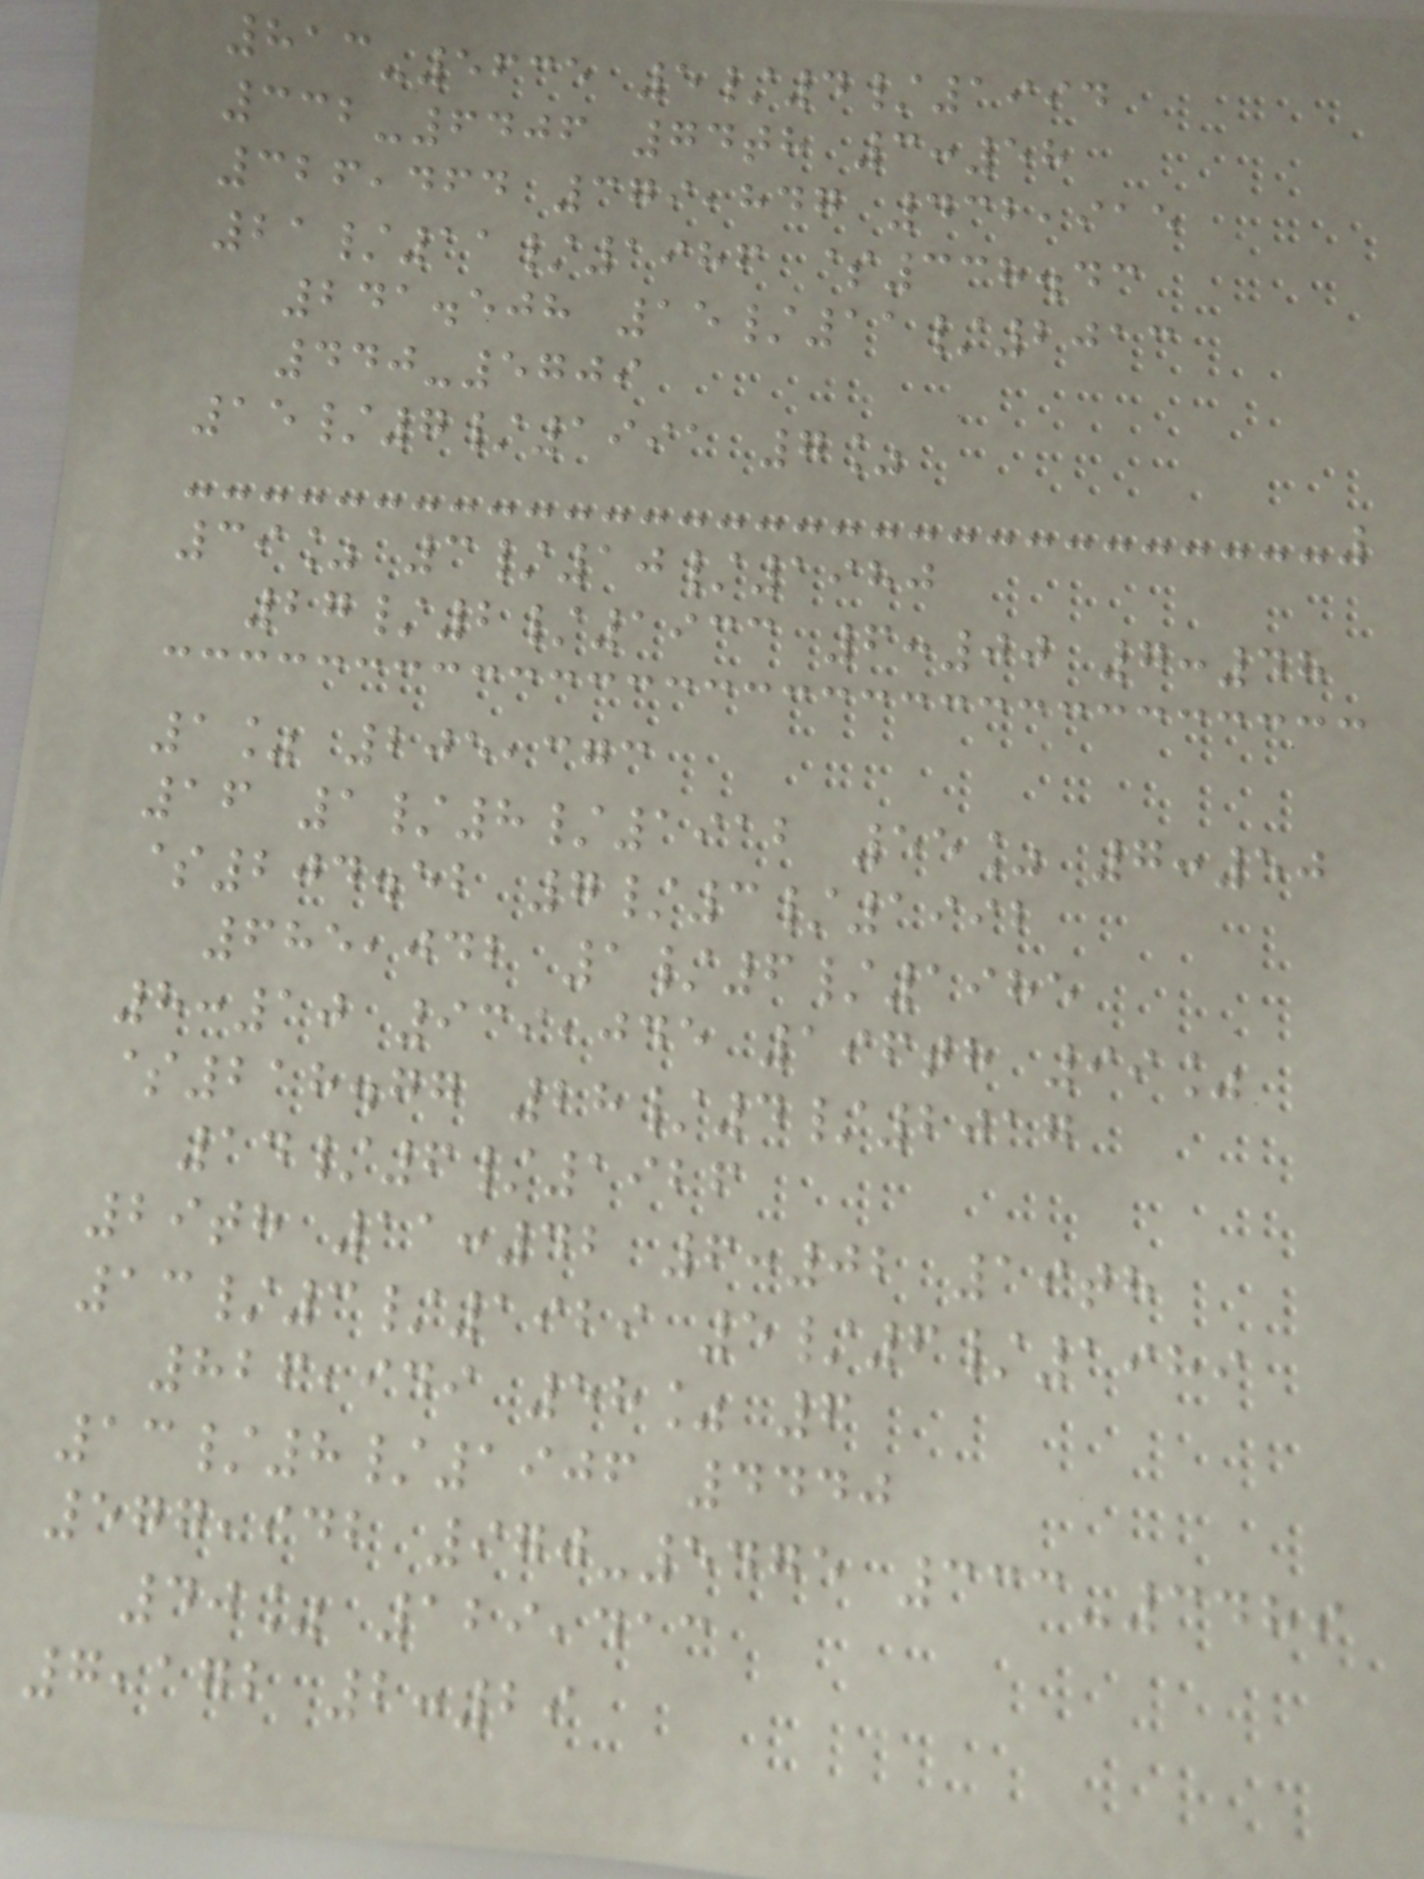813-5635 5/4/1994
332-6406 74th 3:58
326,464 379,847 432,915
21/11/1986 $338.43
241.508 15/11/2013
440-5709
15/7/1991 7%
39% 3/10/1980
27/2/1933 6:00 7:48
1% 205,373
16 1/8/1912 55% 7:50
$204.52 7/3/1992
685,042 1/6/1985
8:10 939,045 196th 99%
$218.77 28/4/2017
14/6/1926
29th 11:42 6:02 19th
13/3/1929 5/6/1989
826,949 58% 6
13/8/1906 4440
577,942 970-5475 333-3489
40% 129,413
7,172 2:29
